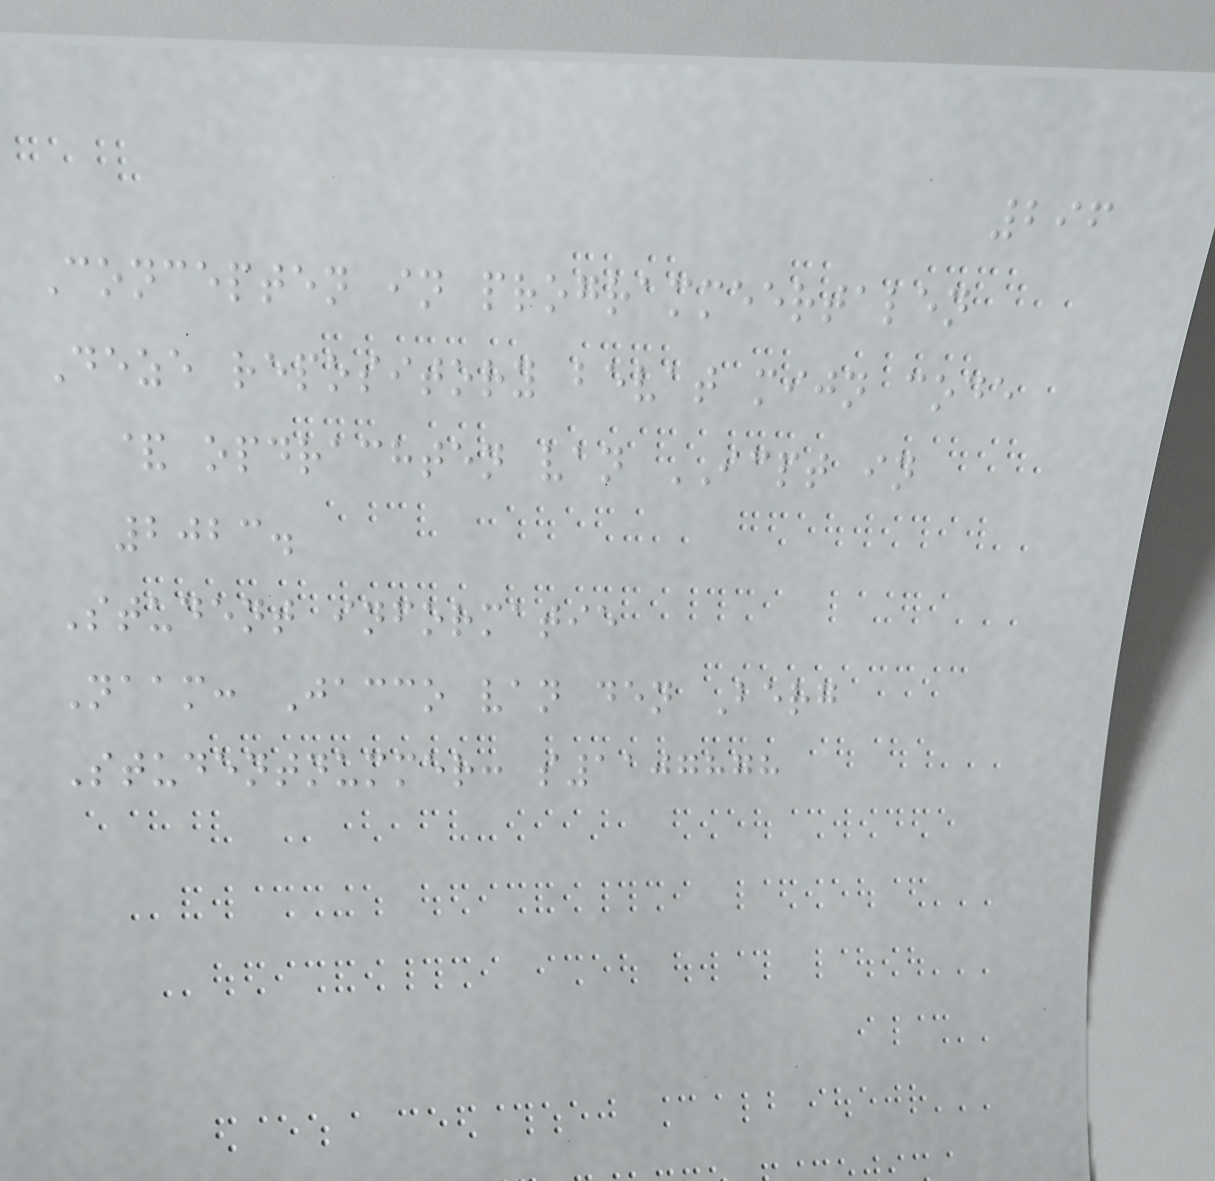296
Concepten in programmeertalen
Deze repository bevat mijn code
& opdrachten van ICPT in
2023.
Student informatie
Naam: Jacco van den Berg
Studentnummer: s1107878
